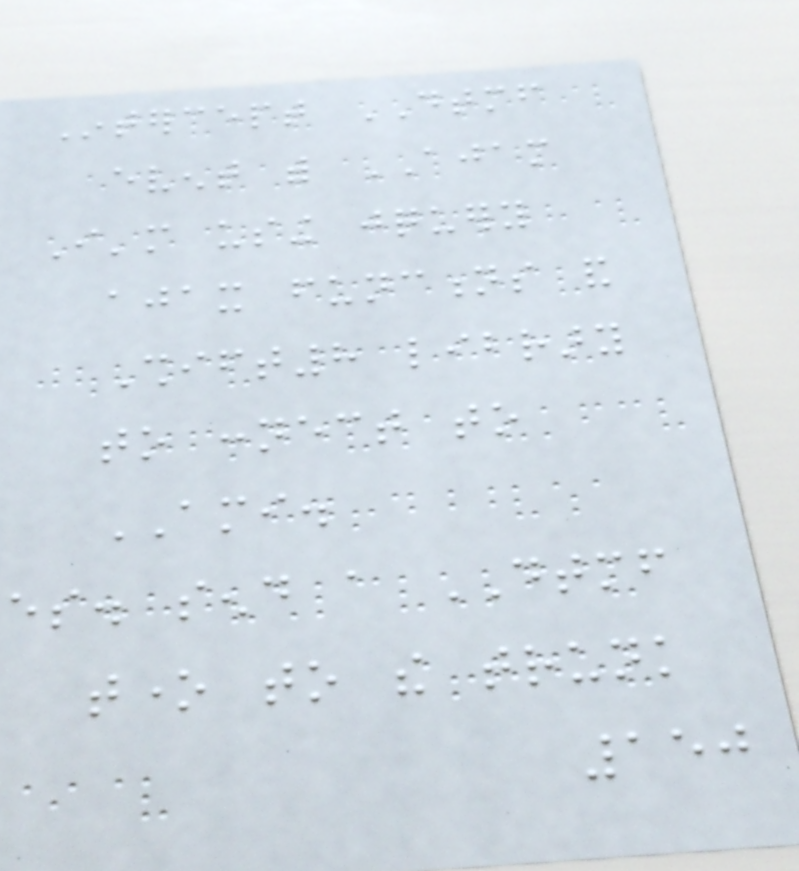Intercept DTMF
event with AJAM
I'm using jquery
ajax functions and
Shift8 library
to connect to
AMI.
es. send a DTMF
tone to the trunk
150
